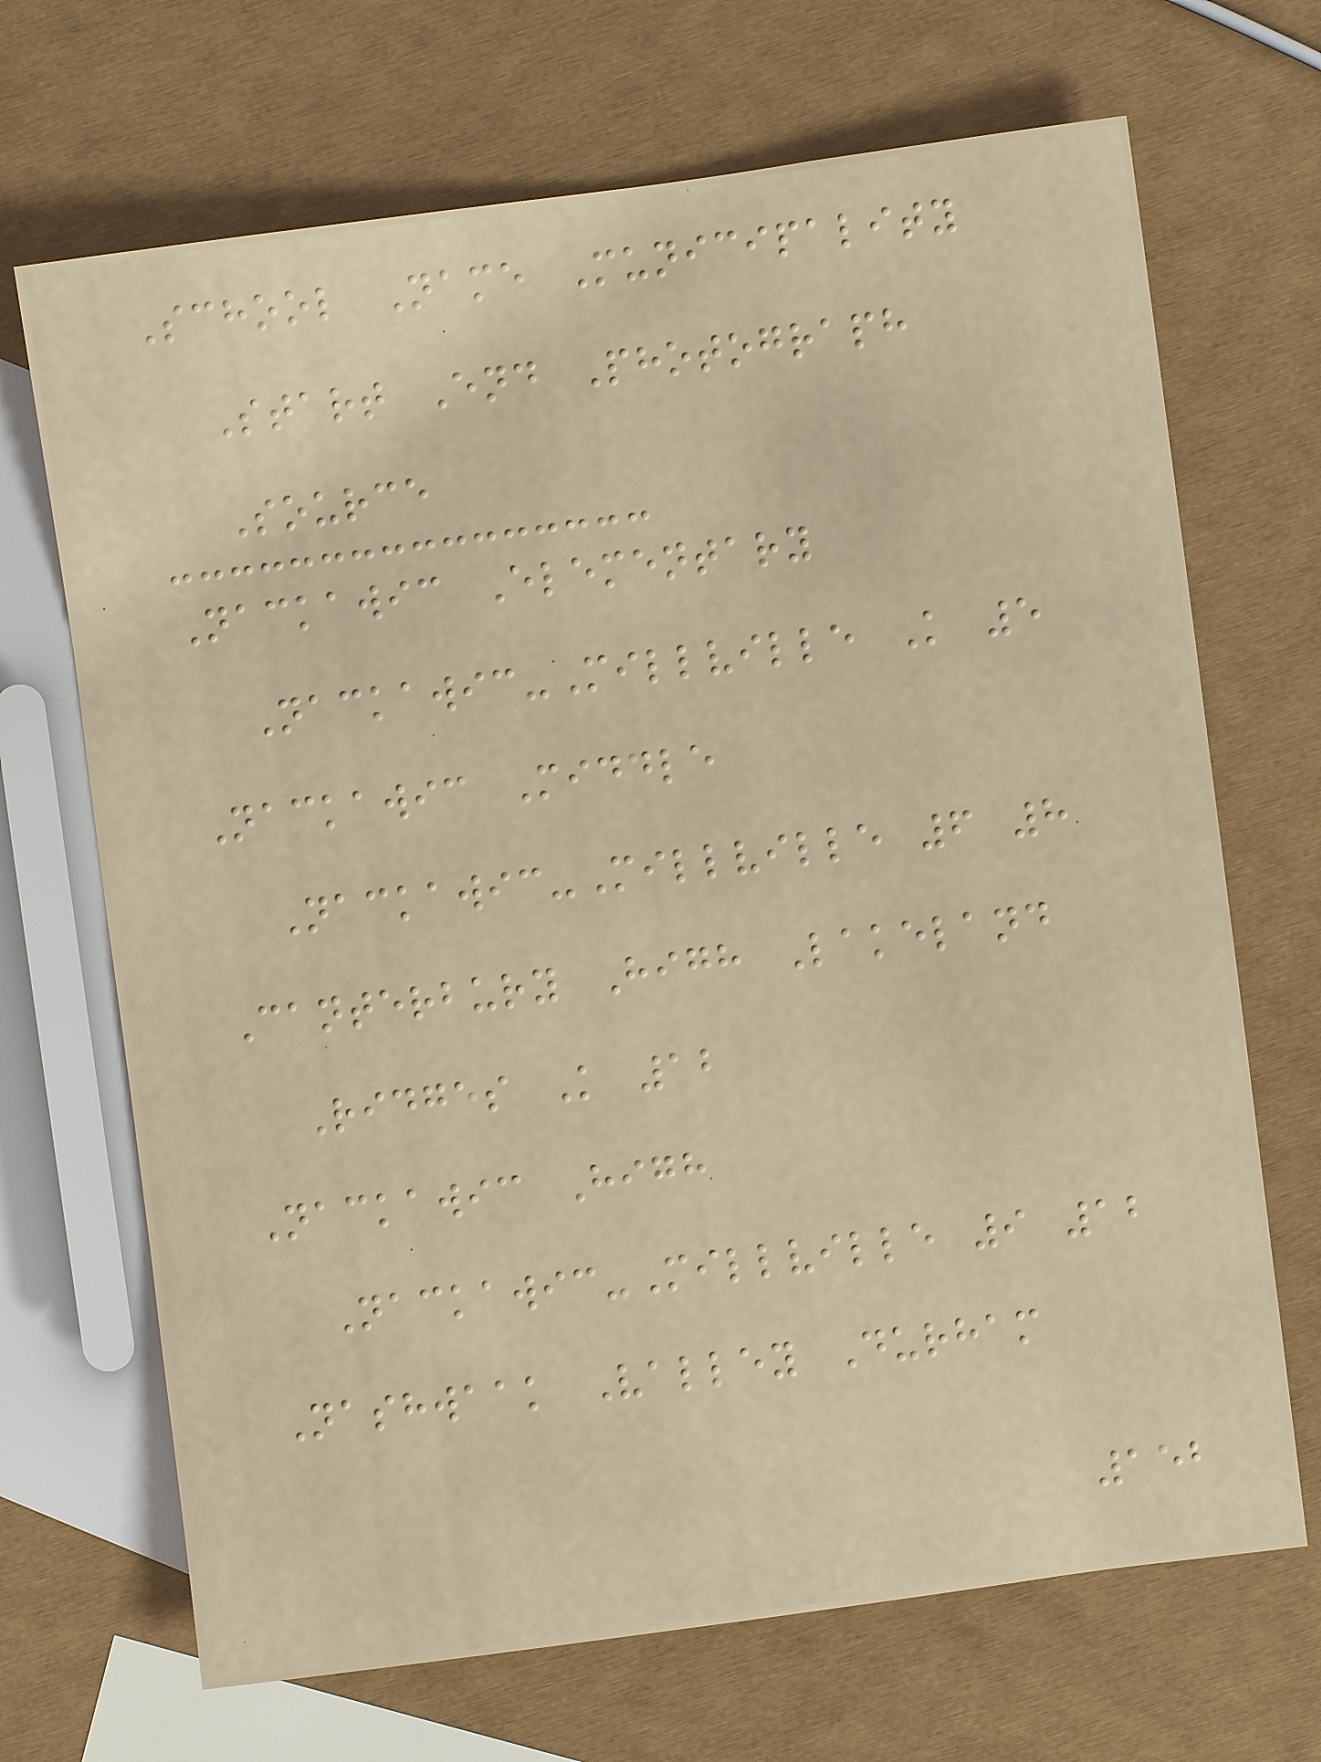School Name Municipality
Start End Photograph
Source
Nackawic Elementary
Nackawic-Millville K 5
Nackawic Middle
Nackawic-Millville 6 8
Canterbury High Lakeland
Ridges K 12
Nackawic High
Nackawic-Millville 9 12
Nashwaak Valley Durham
152
